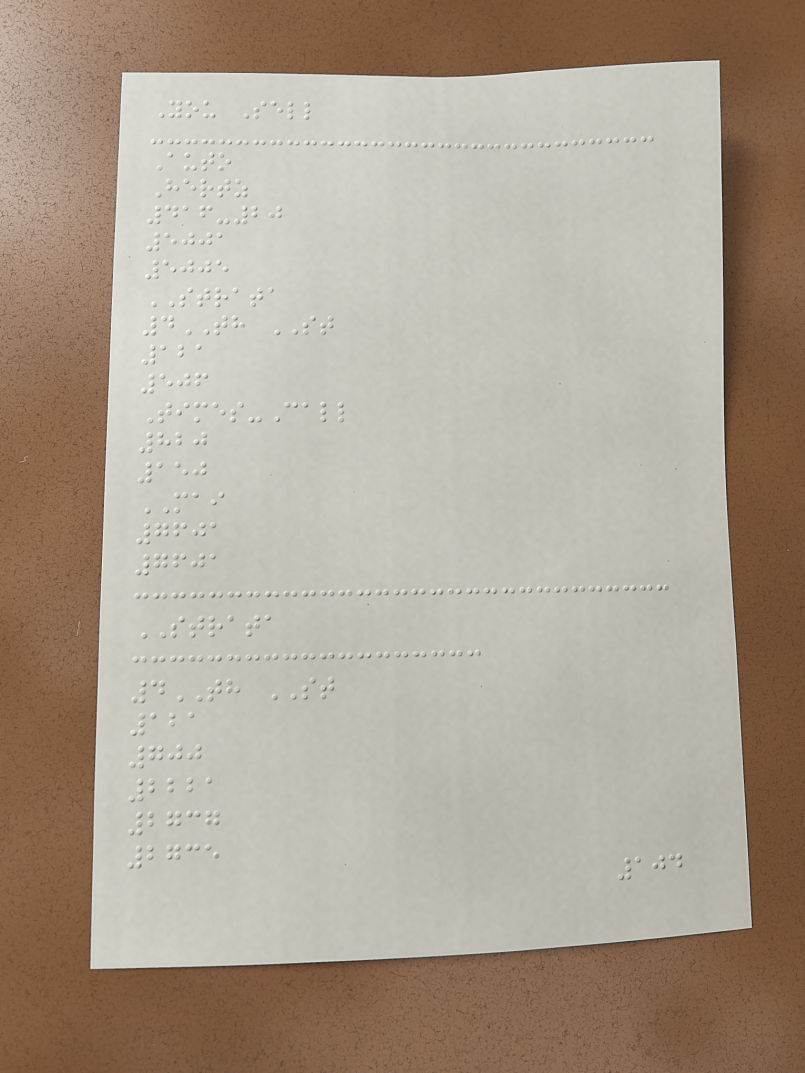You Sell
Auto
Hertz
416-20
5001
5005
STRATA
4TH ST
121
506
Times-Call
820
150
MAI
7601
7601
STRATA
4TH ST
121
700
2221
2737
2735
104
